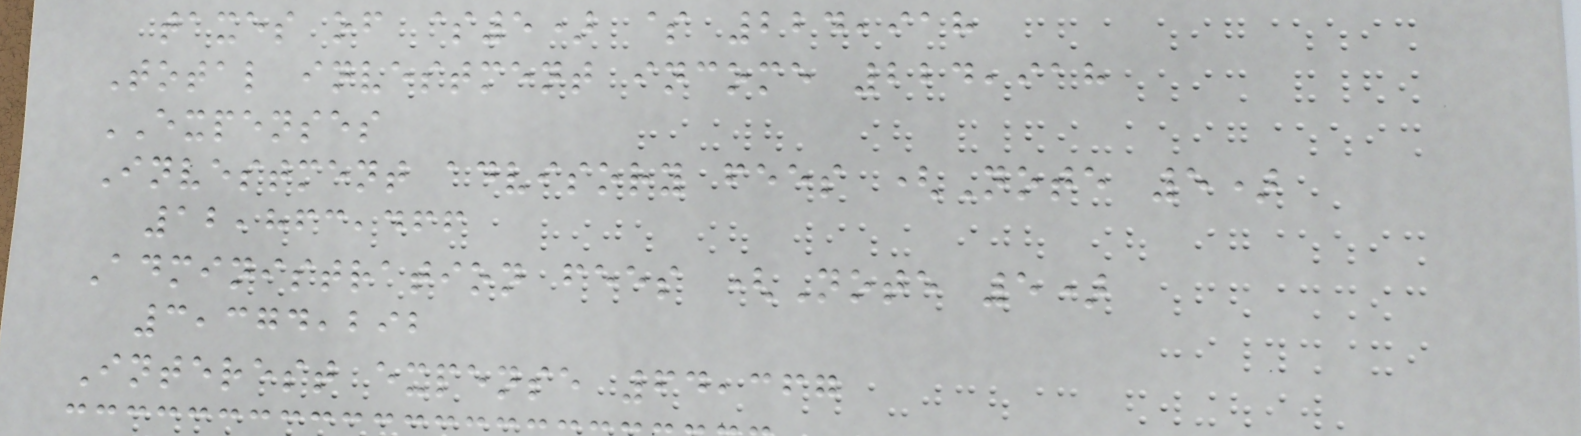taxes of $5) $ 224,918
Total investment income 224,918
EXPENSES
Investment advisory fees (Note 5)
12,863,466
Administration fees (Note 5)
3,374,292
Interest expense 64,367
